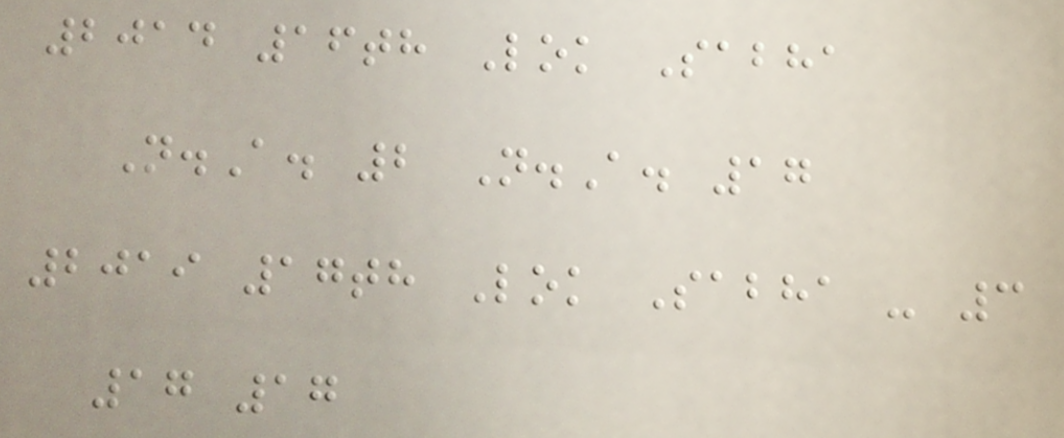2014 16th Lok Sabha
N.A. 2 N.A. 17
2019 17th Lok Sabha - 3
17 17
